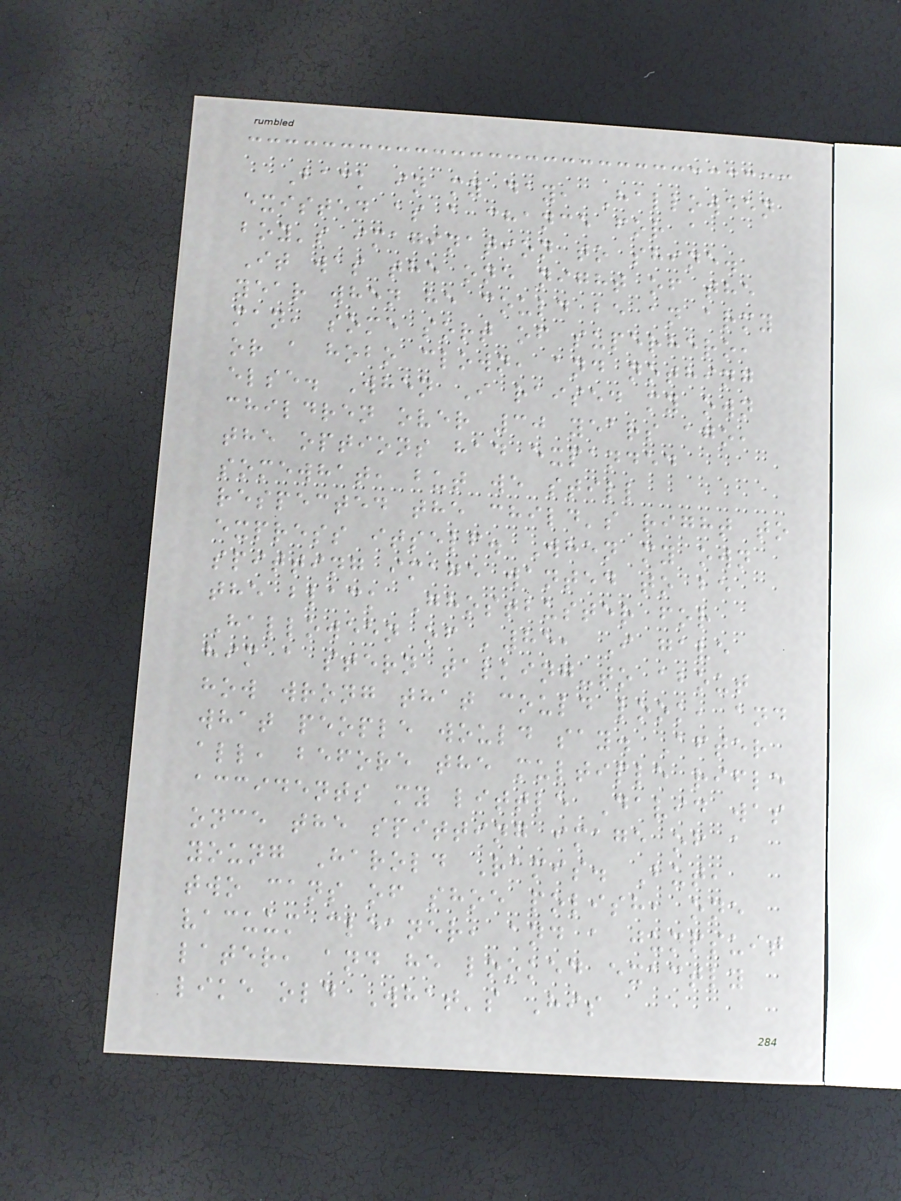Back in my day, Halloween
existed as a chance for a
boy's imagination to shine.
It was the one night of the
year when he could be an army
man, some sort of superhero,
or a hobo clown, and nothing
else. When I raised my own
children over 30 years ago,
the options had expanded
somewhat, but we still
respected the child's right to
express itself. When my own
spitting image wanted to be
the black Ghostbuster for
Halloween of '85, I gave
him a stern talking-to about
how wrong that could look, and
what people would say. After
all, before the multiple rifle
accidents my little David was
once the spitting image of a
young Harold Ramis. But,
two cans of shoe polish, one
vacuum cleaner, and a jumpsuit
later, and he looked exactly
like old What's His
